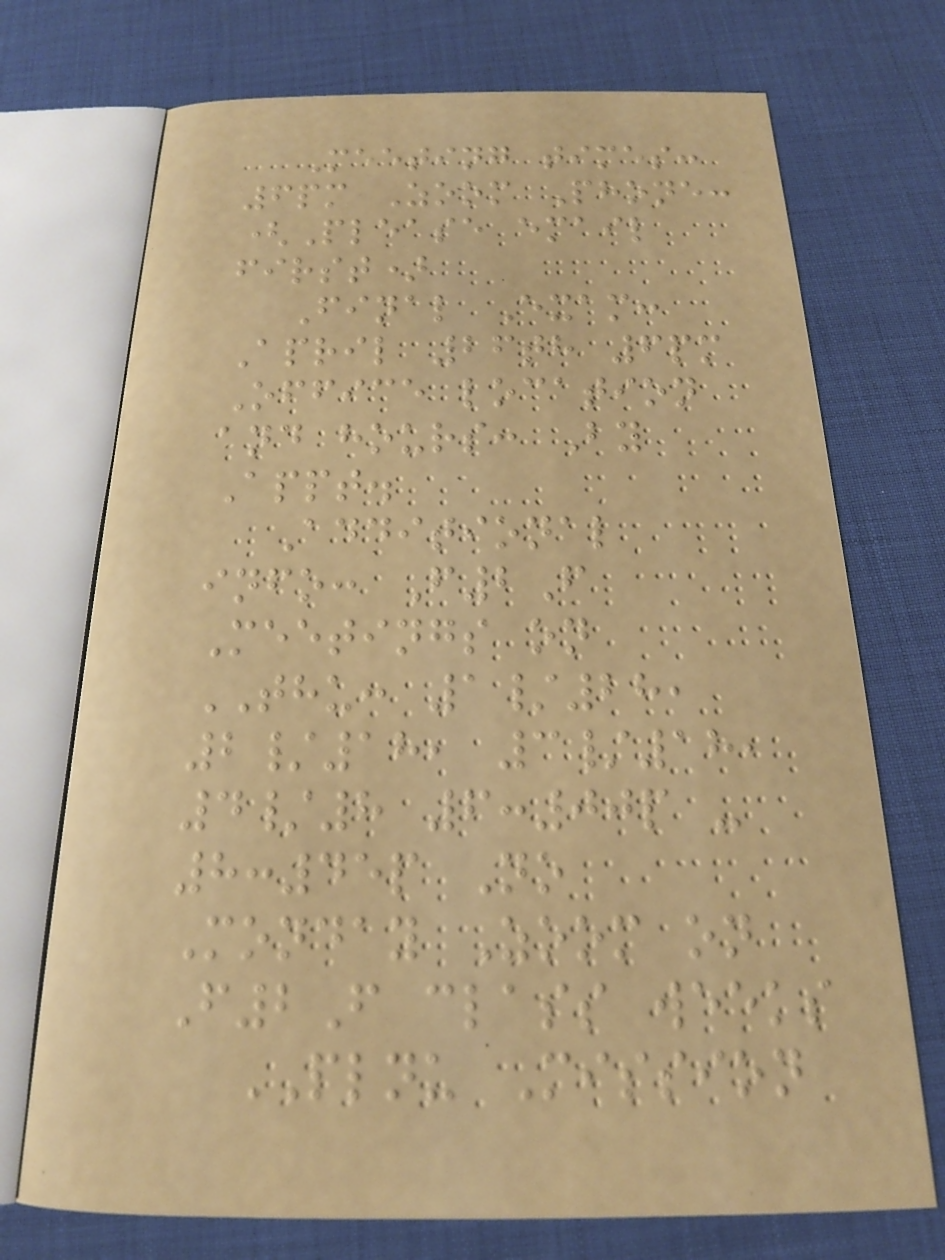Meeting times:
6pm Zoom Phone:
(Please email
first)
Final Exam:
April 26th 6pm
Office location
and hours: By
Appt.
Additional
info: F2F
Meetings on
THU: 1/28,
2/18, 3/18,
4/8 6:00p -
8:45p No
Monday Zoom on
F2F class weeks
PLNU Mission
